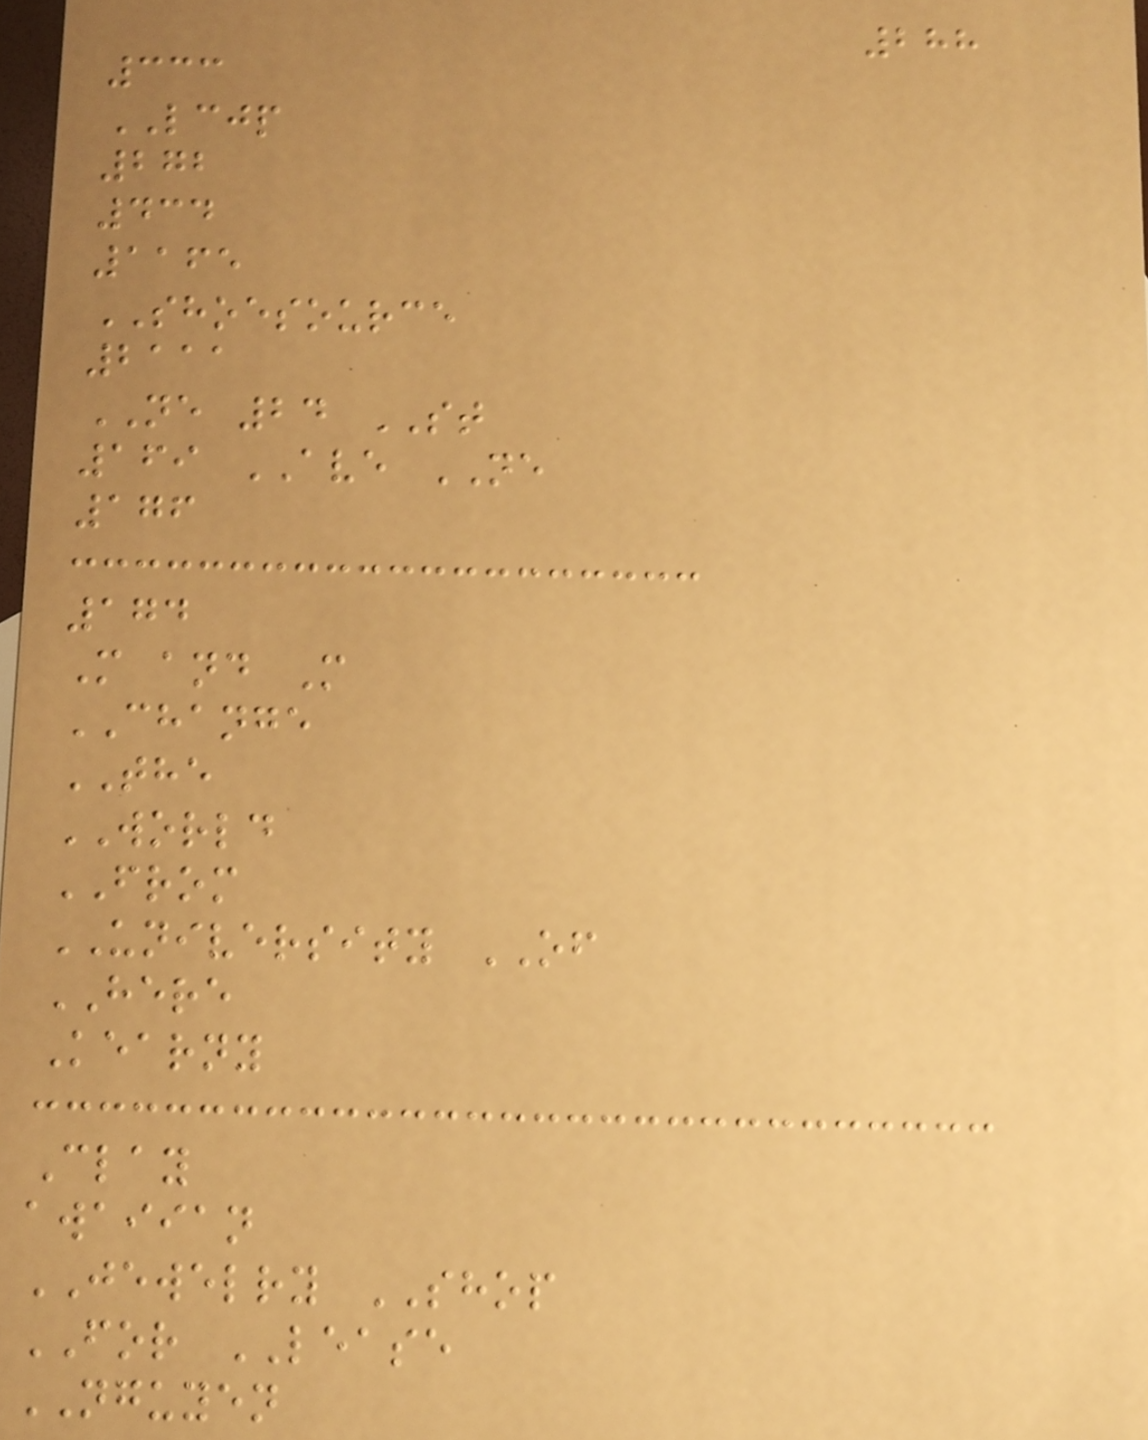288
333
LCJP
272
434
1165
SHOESOURCE
2111
NE 24 ST
169 AVE NE
176
174
M and M
CHANGE
THE
WORLD
FROM
UNIVERSITY OF
HERE
Kearny
Clay
awaiian
JEWELRY SHOP
FOR LEASE
NGUYEN
